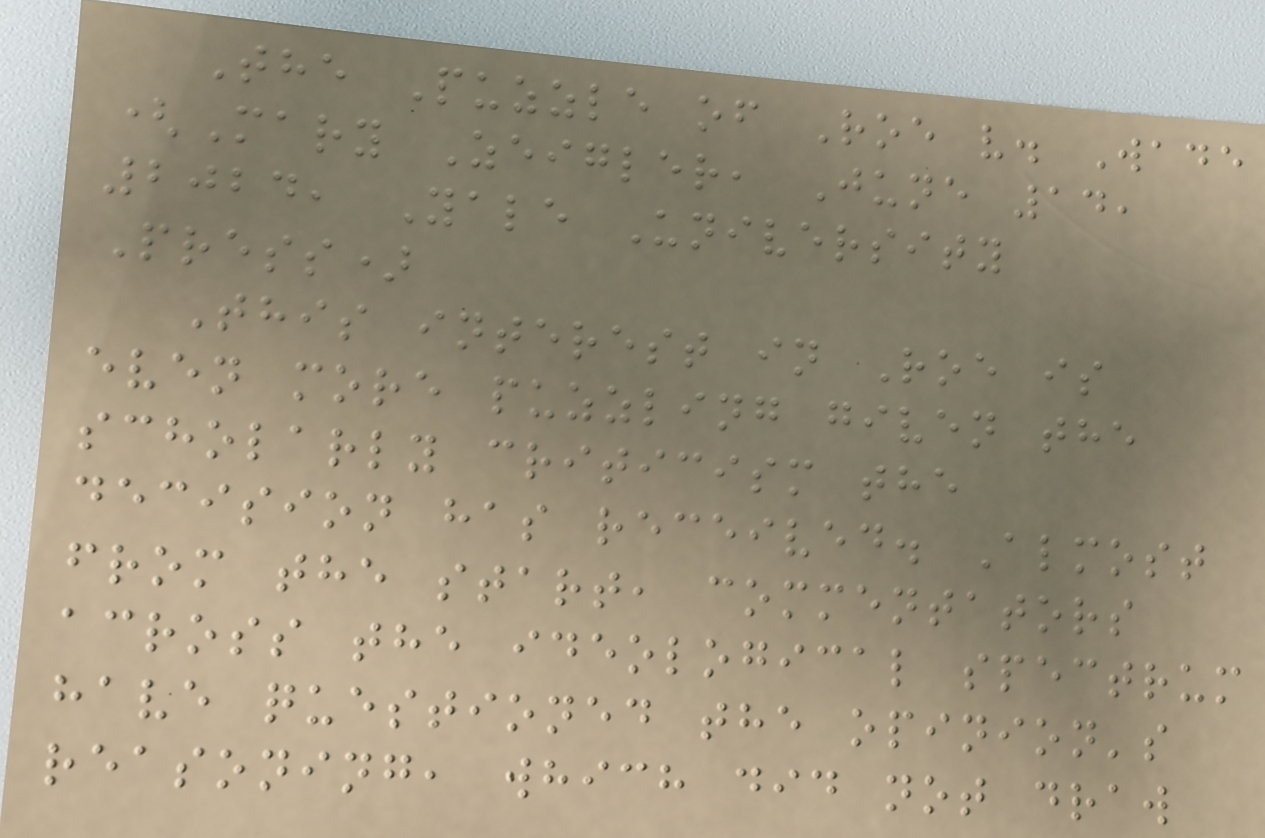The Puzzle of Roe v. Wade
(Mary Zeigler, June 14,
2024, Yale University
Press)
This interest in Roe is
even more puzzling given the
scholarly criticism the
decision has received. Almost
from the start, commentators
across the ideological spectrum
have questioned the opinion's
reasoning, which did not draw
